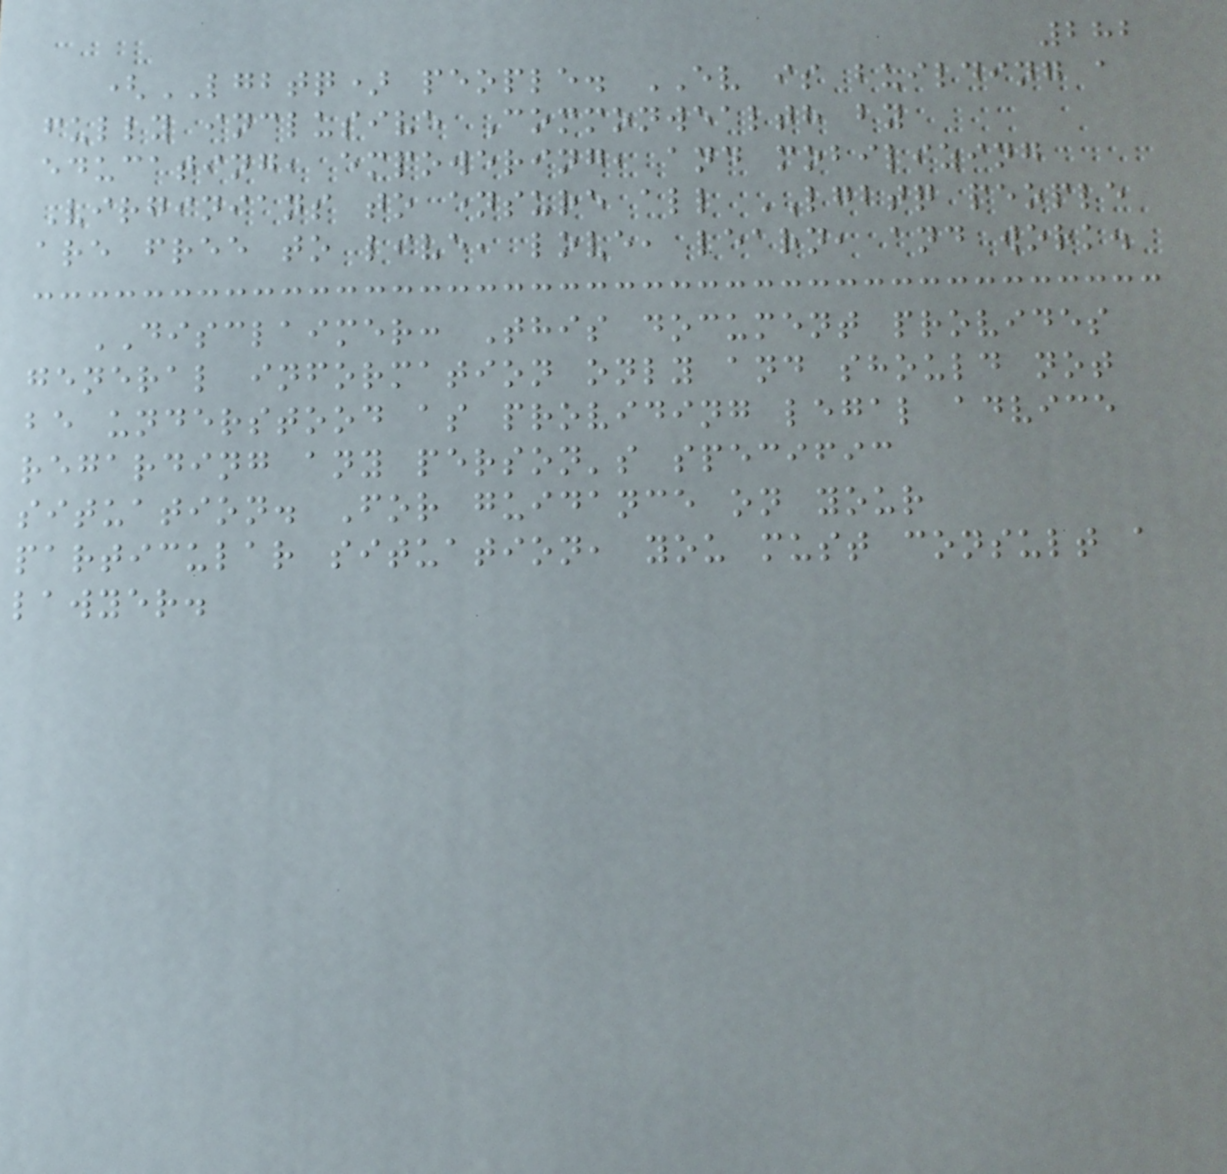282
(LGBTQ) people. EV is building a
fully inclusive Commonwealth by
educating, empowering, and mobilizing
Virginians to ensure all LGBTQ people
are free to live, love, learn, and work.
DISCLAIMER: This document provides
general information only and should not
be understood as providing legal advice
regarding any person's specific
situation. For guidance on your
particular situation, you must consult a
lawyer.
